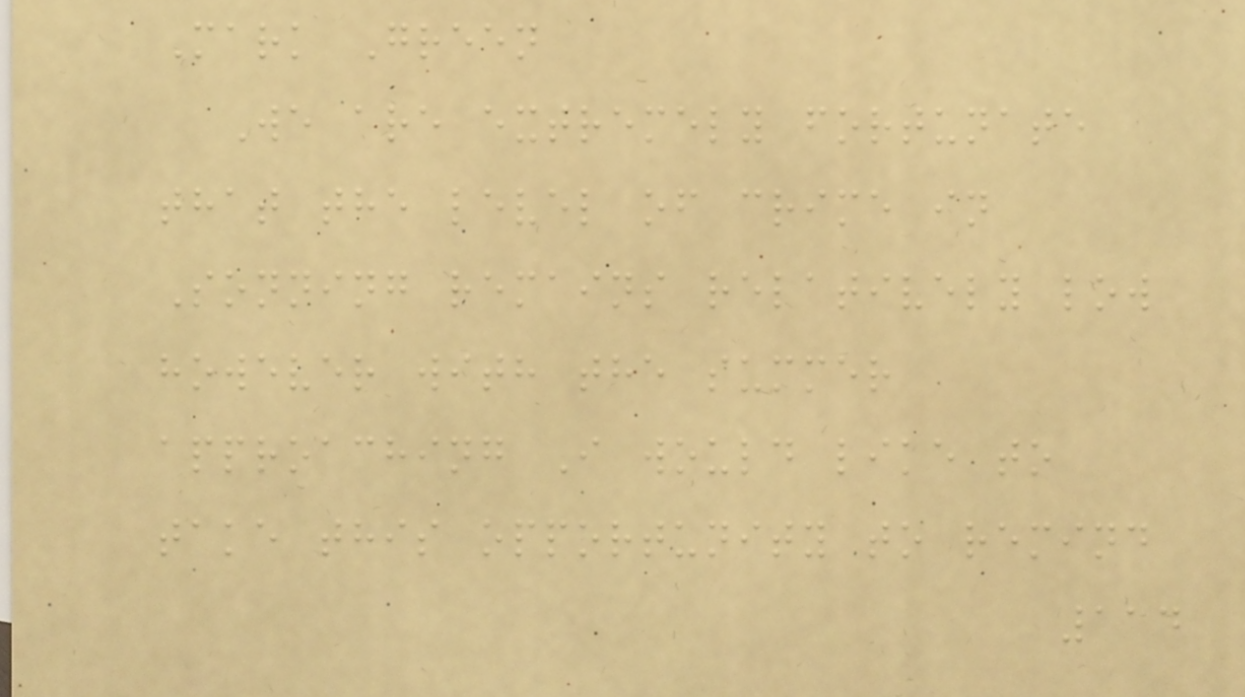Mark Green
We are extremely fortunate
that the level of crime in
Sonning remains relatively low
however with the summer
approaching I would like to
take this opportunity to remind
114
